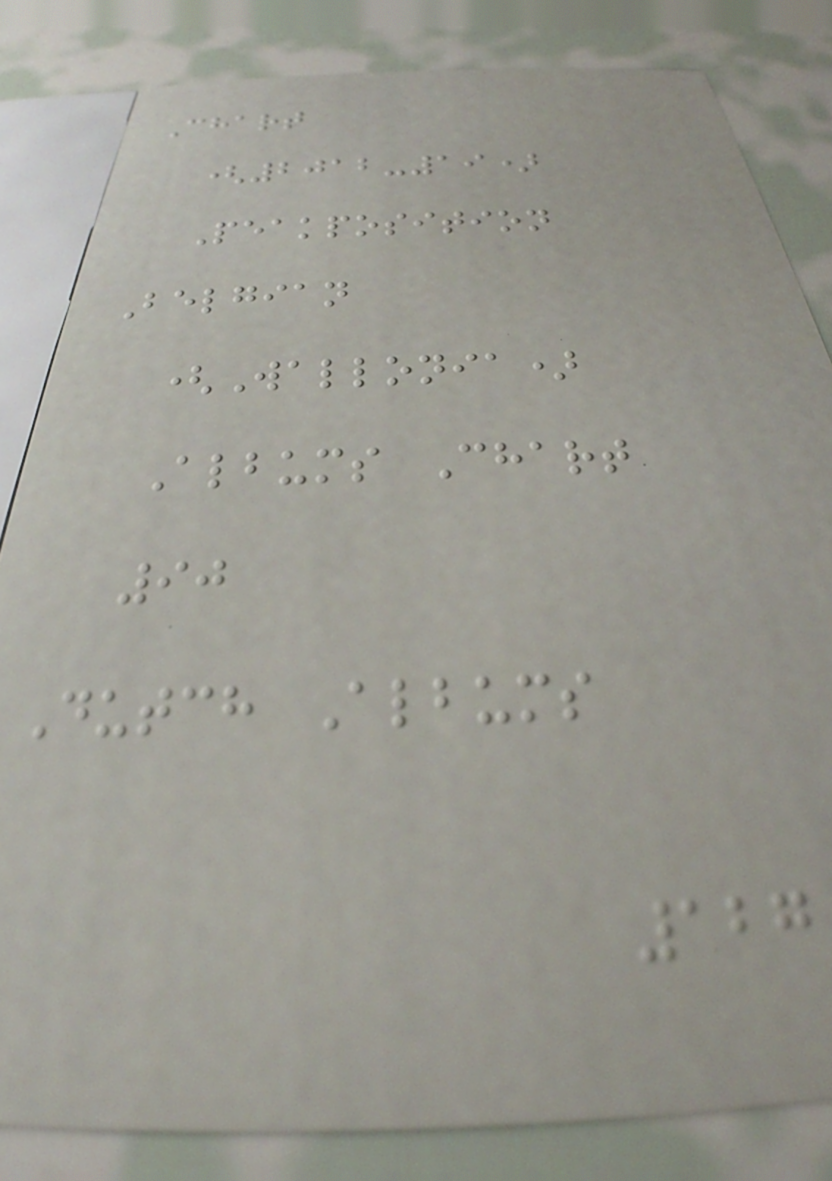Chart
(2012-19)
Peakposition
Belgian
(Wallonia)
Albums Chart
90
Dutch Albums
127
